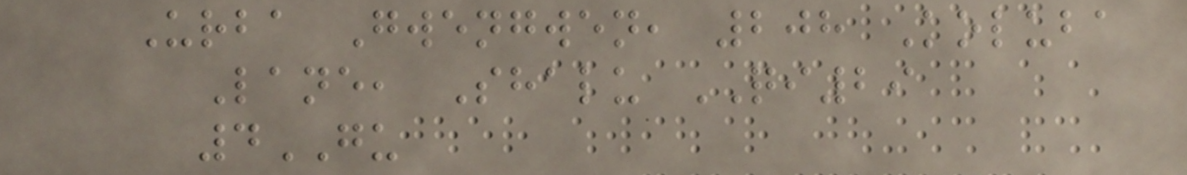Urba Gwengwen, 208 Koluba
Lane, Shalu QI29
4GU
